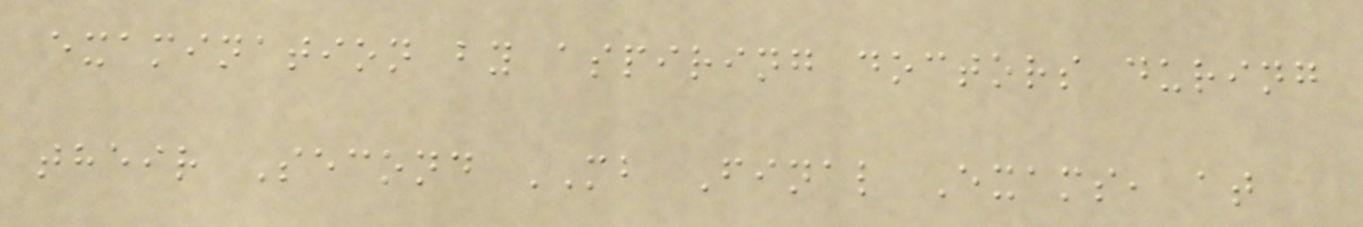examination by aspiring doctors during
their Second MB Final Exams, at
